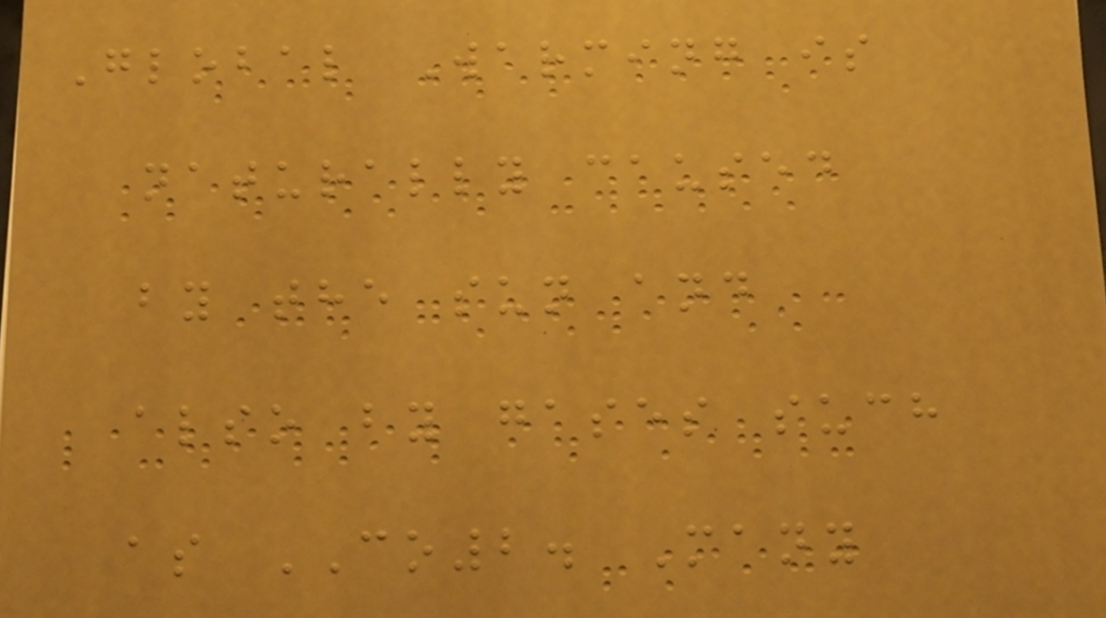Global Warming is
naturally caused
by the sun and
also by gases such
as CO2. Many
